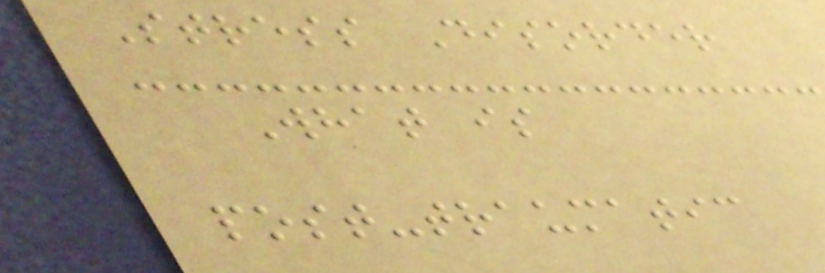Stress Disorder
What is
post-traumatic
